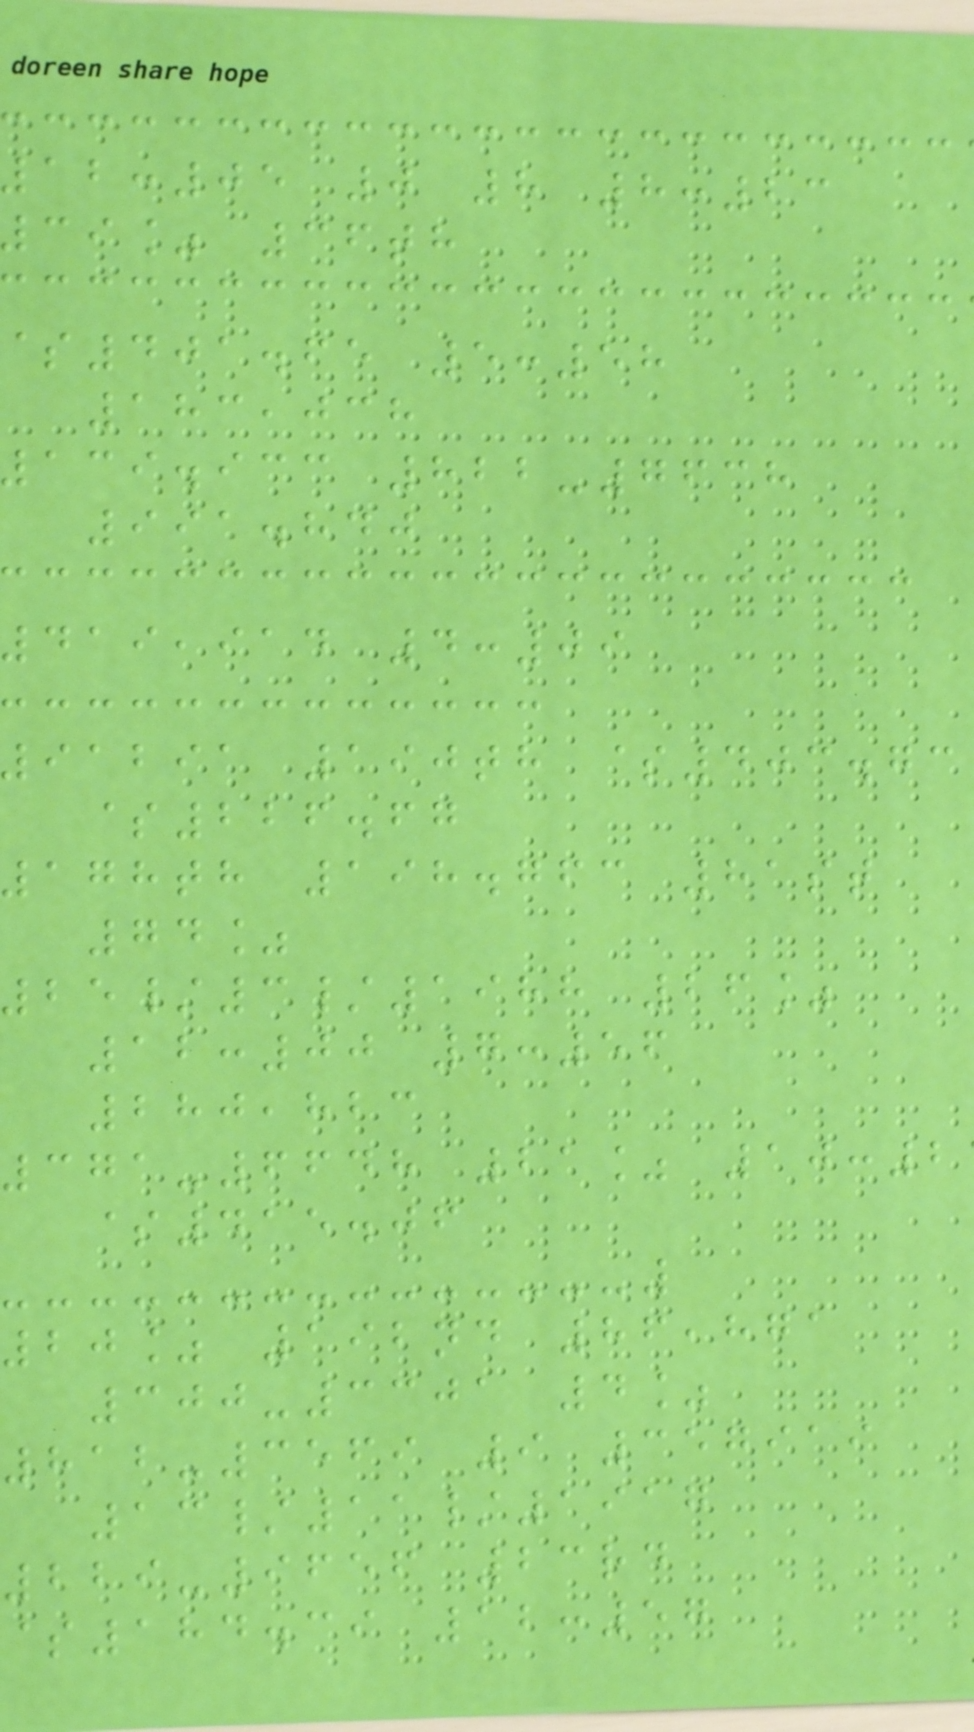:05 0 8 8:23
ci% 36th
401.65 5:58
183,038
139.933 822-7638
991.840
419,914 4:09
91291 190th $403.73
$226.67
178th 198.763 81st
74%
25/3/1988 26%
12:00 7:56
280,823
371-6648 21% 10:2
$415.06
20% 192nd 86,871
300-3301 4%
812-3569 9 357919
13/11/1917
229-9656 23rd
$184.39 12:57
